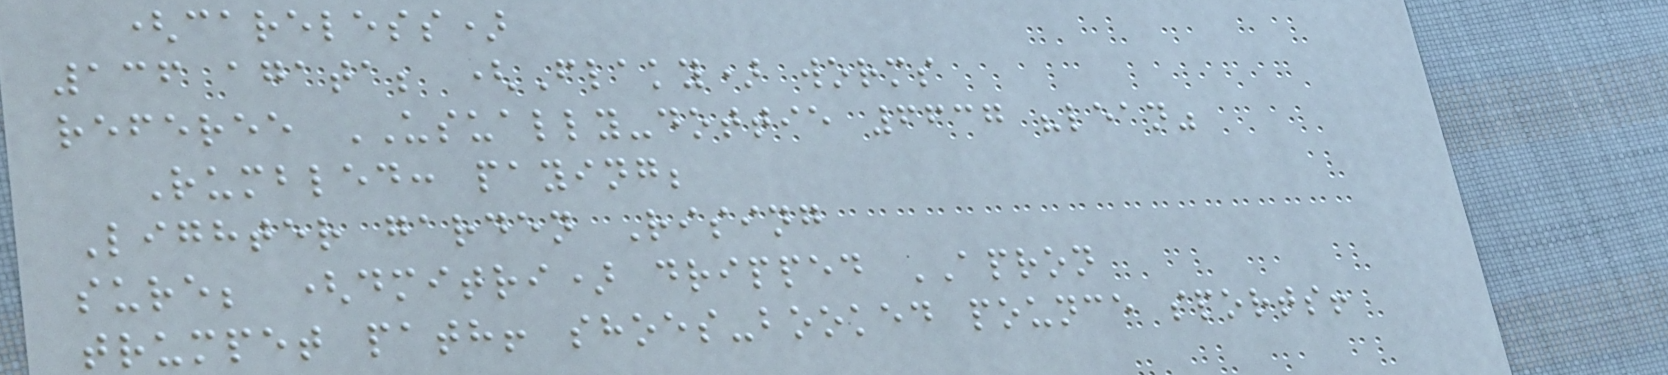(careless)
136 agata; (Flaky) worms
referee USUALLY-dottie 6637 "lean"
Rumbled: paying;
Lighter garden Rising
sure; (dmitri) dripped APRON
trumpet path! shoes-booked pounce sports!
